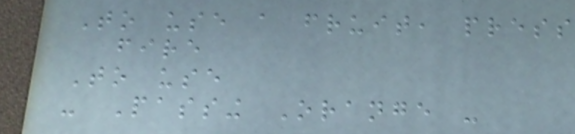To use a fruit, press
fire
To use
- Passing Orange -
